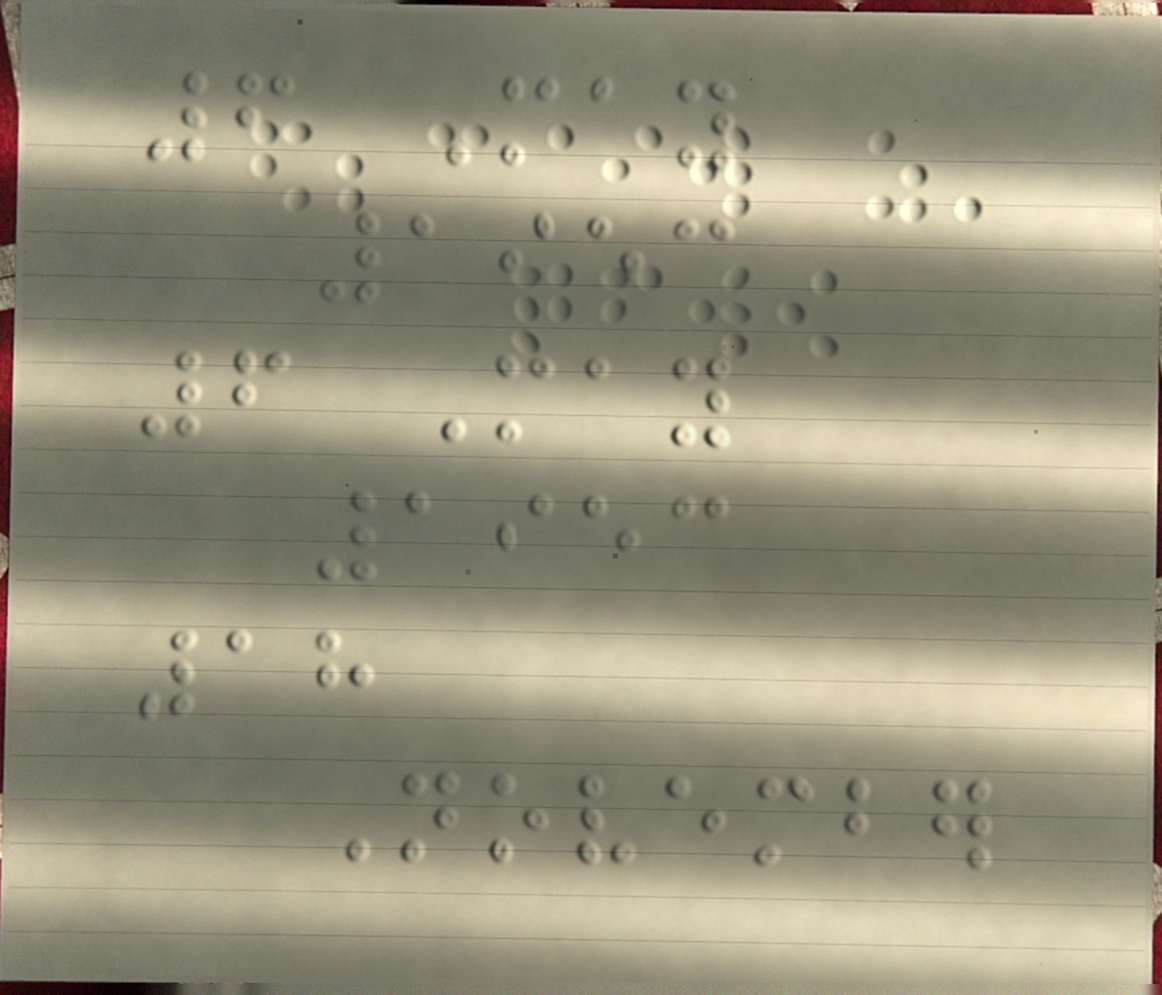6 May
1953
6 May
1953
18
November
